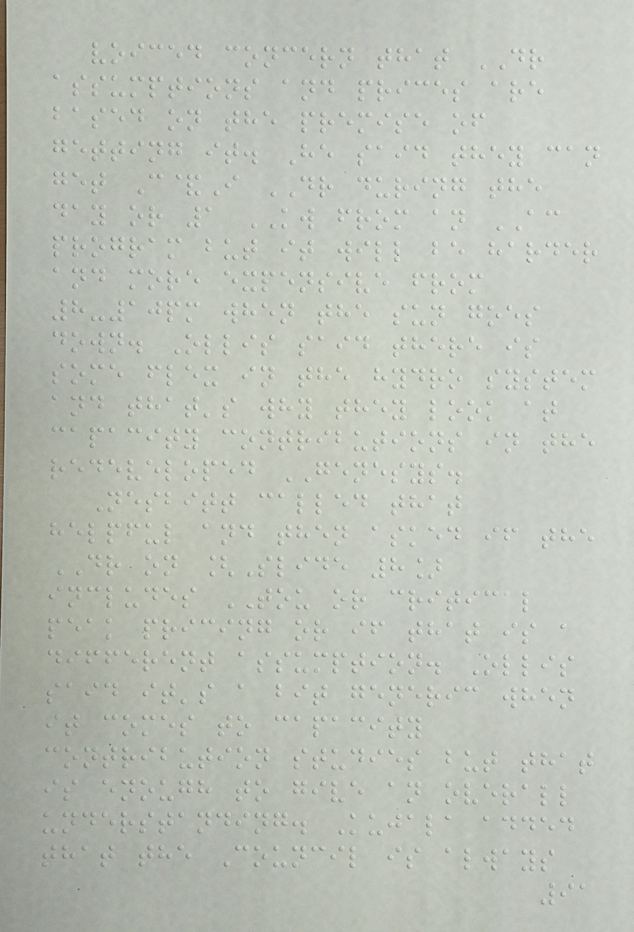voiced concern that DR
assumptions and prices are
based on the premise of
getting it. He said they can
get C&I DR during the
day or 1 KW from an AC
program but it will be harder
and more expensive from
8-10pm when the sun goes
down. Ollis said there is
some flex in the hydro system
and that's why they look at
capacity contributions in the
redeveloped GENESYS.
Nesbitt called that
helpful and then asked if the
DR on [Slide 8]
includes TOU or critical
peak pricing or if that is a
different assumption. Ollis
said it's a bit generic when
it comes to capacity
contribution studies but that
is enough to give an overall
understanding. Kujala added
that the Council is always
91
